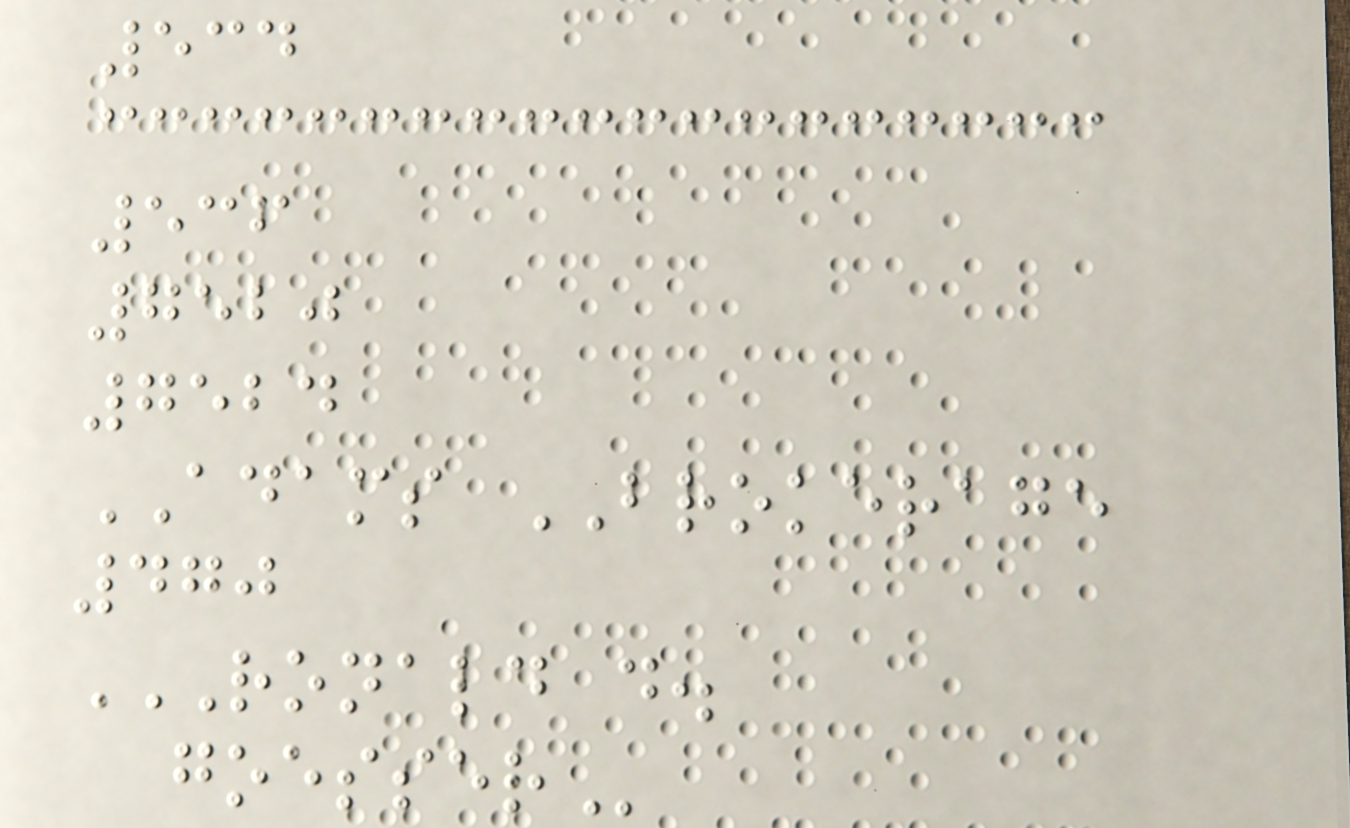534
536
7520
7524
ADAMS BROKERAGE
470
RONALD D.
GOESSER
